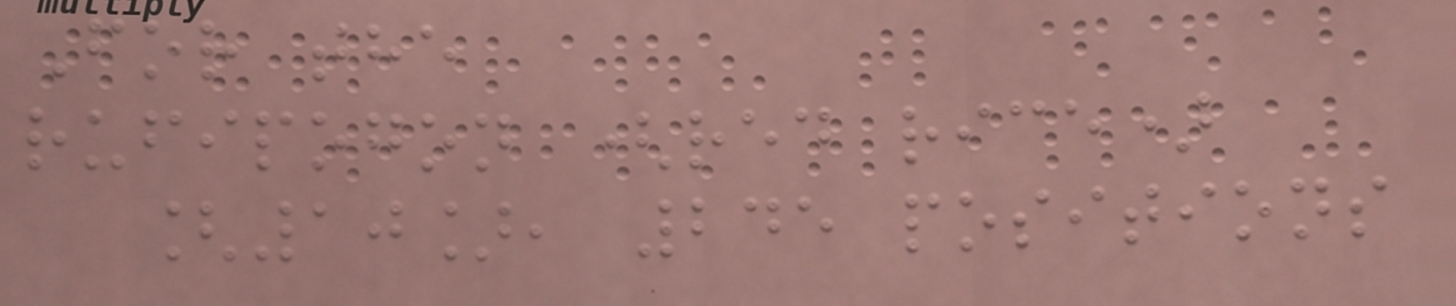For the
rufipogon (red rice)
[10], 245 positions
